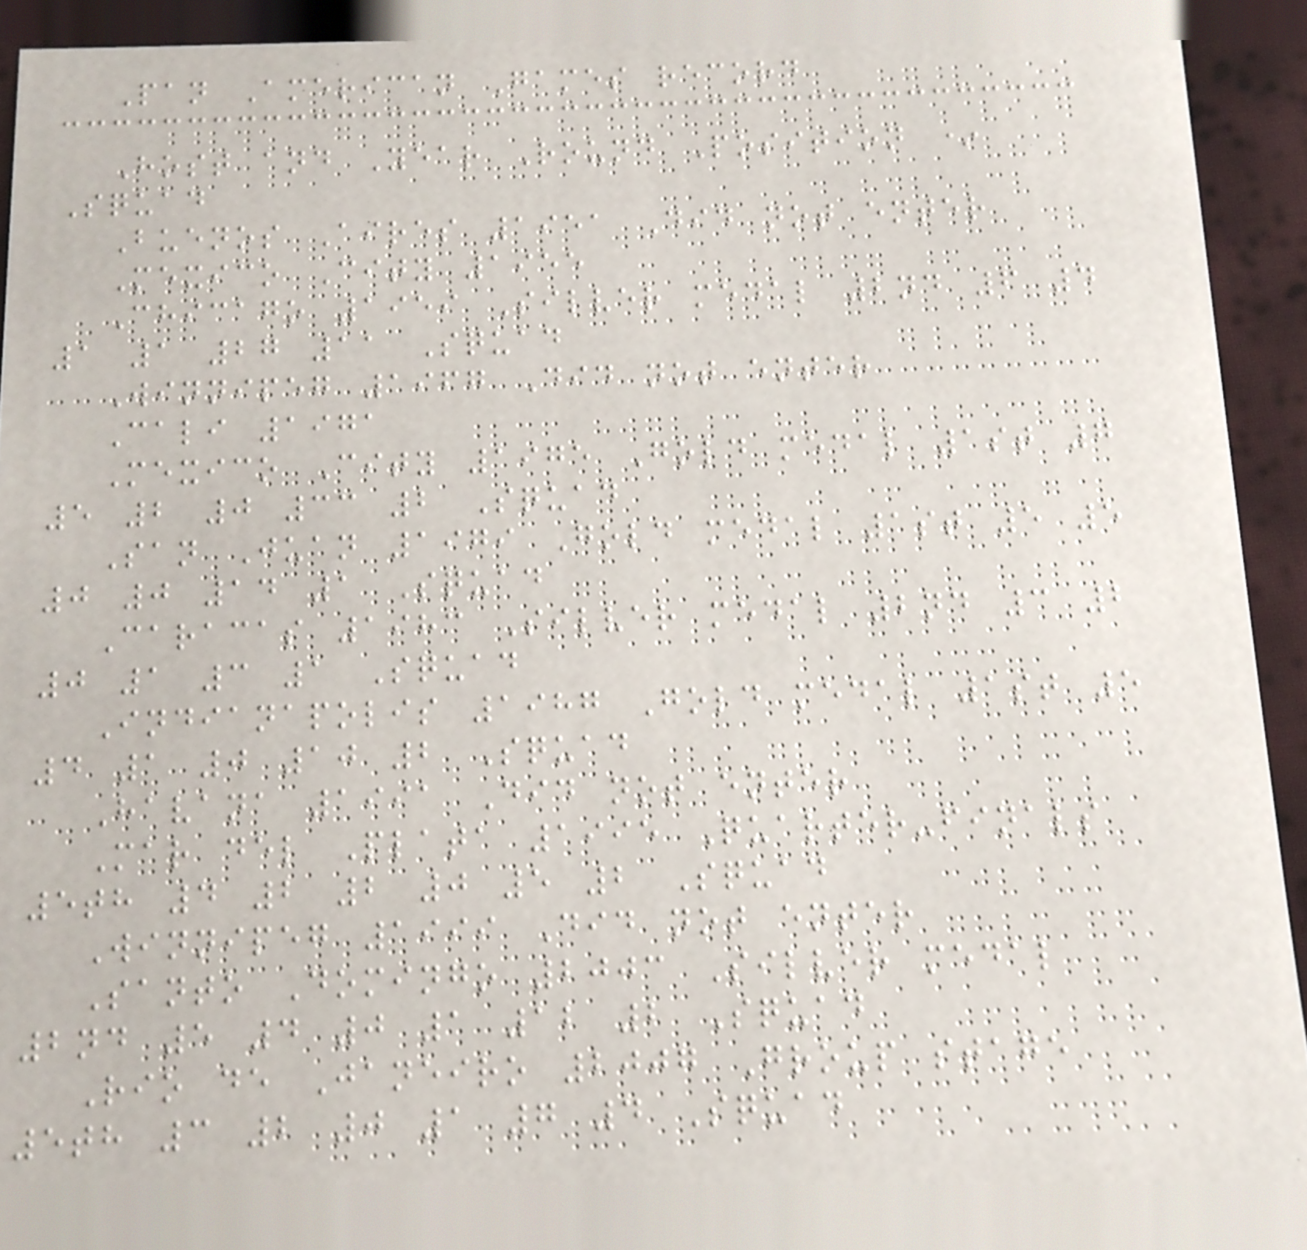Pan American Games record
Host and Year Round Position *
Squad
Buenos Aires 1951 Did not enter
Mexico City 1955
Chicago 1959 Silver medal 2nd 6 4
1 1 27 11 Squad
Winnipeg 1967 Did not enter
Cali 1971
Mexico City 1975 Gold medal 1st 7
5 2 0 33 2 Squad
San Juan 1979 Gold medal 1st 5 5
0 0 14 1 Squad
Caracas 1983 Silver medal 2nd 3 2
0 1 3 1 Squad
Indianapolis 1987 Gold medal 1st 5
4 1 0 10 2 Squad
Havana 1991 Did not enter
Mar del Plata 1995 Quarter-finals
5th 4 2 2 0 5 2 Squad
Winnipeg 1999 Did not enter
Santo Domingo 2003 Silver medal
2nd 5 4 0 1 12 2 Squad
Rio de Janeiro 2007 Group stage
5th 3 2 0 1 7 4 Squad
